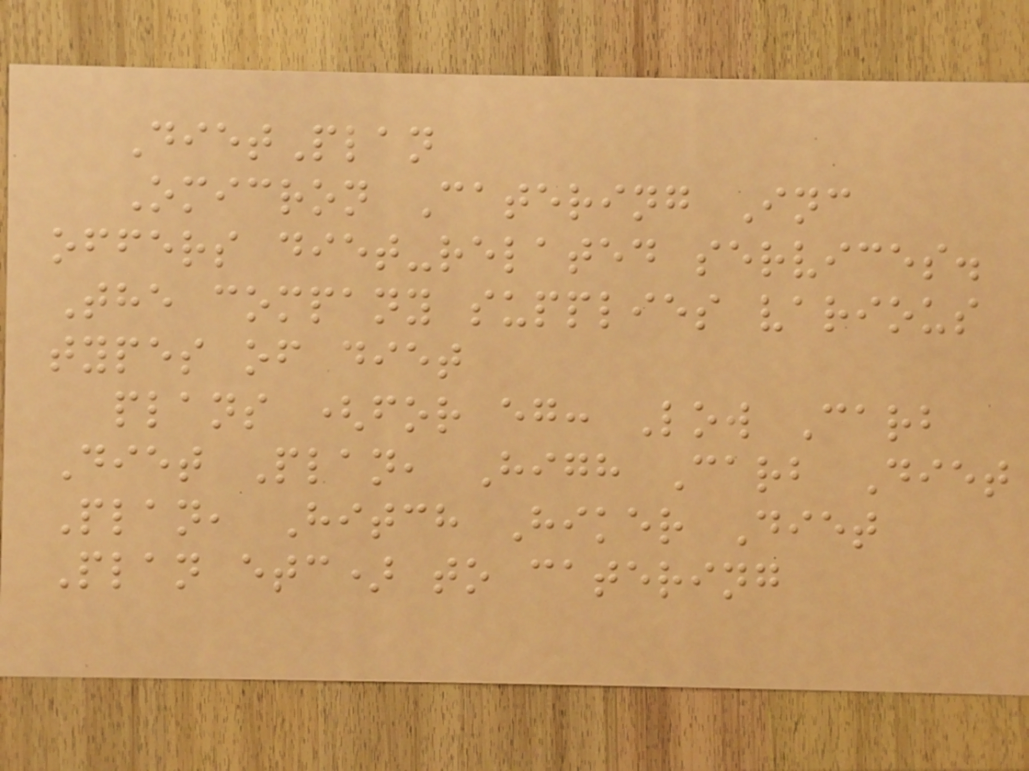DietPlan
Omicron Catering Inc
offers diet-related services.
The company supplies various
types of diet
plans (for eg: Low Carb
Diet Plan, High Carb Diet
Plan, Hitch Hiker Diet
Plan etc) to catering
